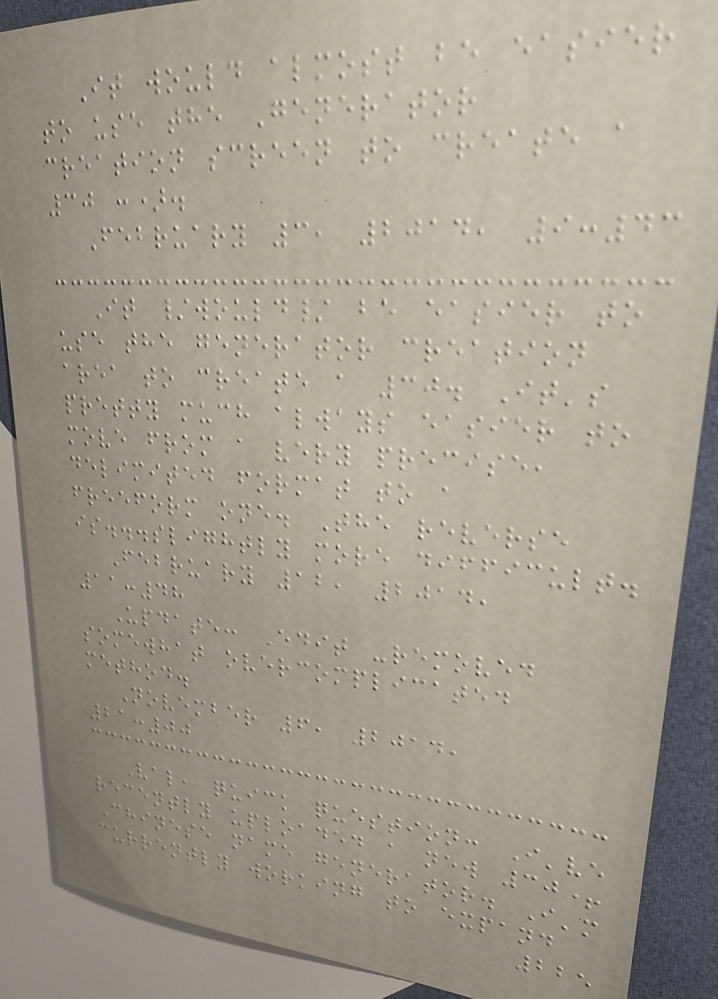It would almost be easier
to use the Generator
creation screen to create a
30 :).
February 3, 2014, 9:43
It /would/ be easier to
use the generator creation
area to create a 30. It's
pretty much always easier to
move from a very precise,
delimited format to a
freeform one. The reverse
is...slightly more difficult.
February 12, 2014,
11:48
Update: Edit -removed
somewhat overcomplicated
method.
November 6, 2014,
21:00
Val, quick question: I've
recently uploaded a new 30+
Chinese name generator. I'm
currently working to expand
225
